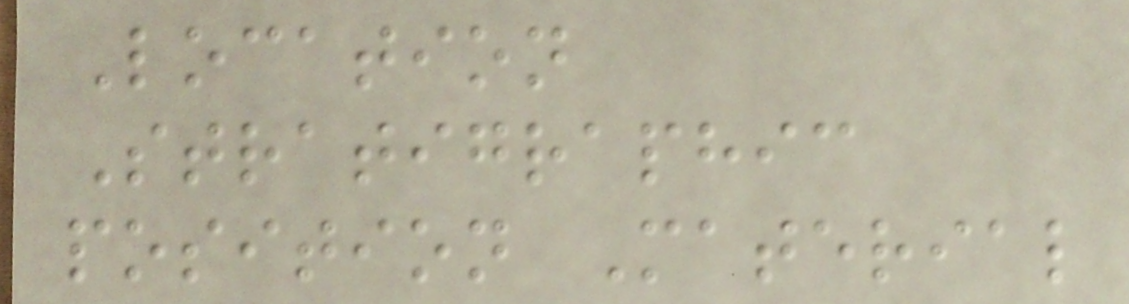Location
Stratigraphic
position Material
